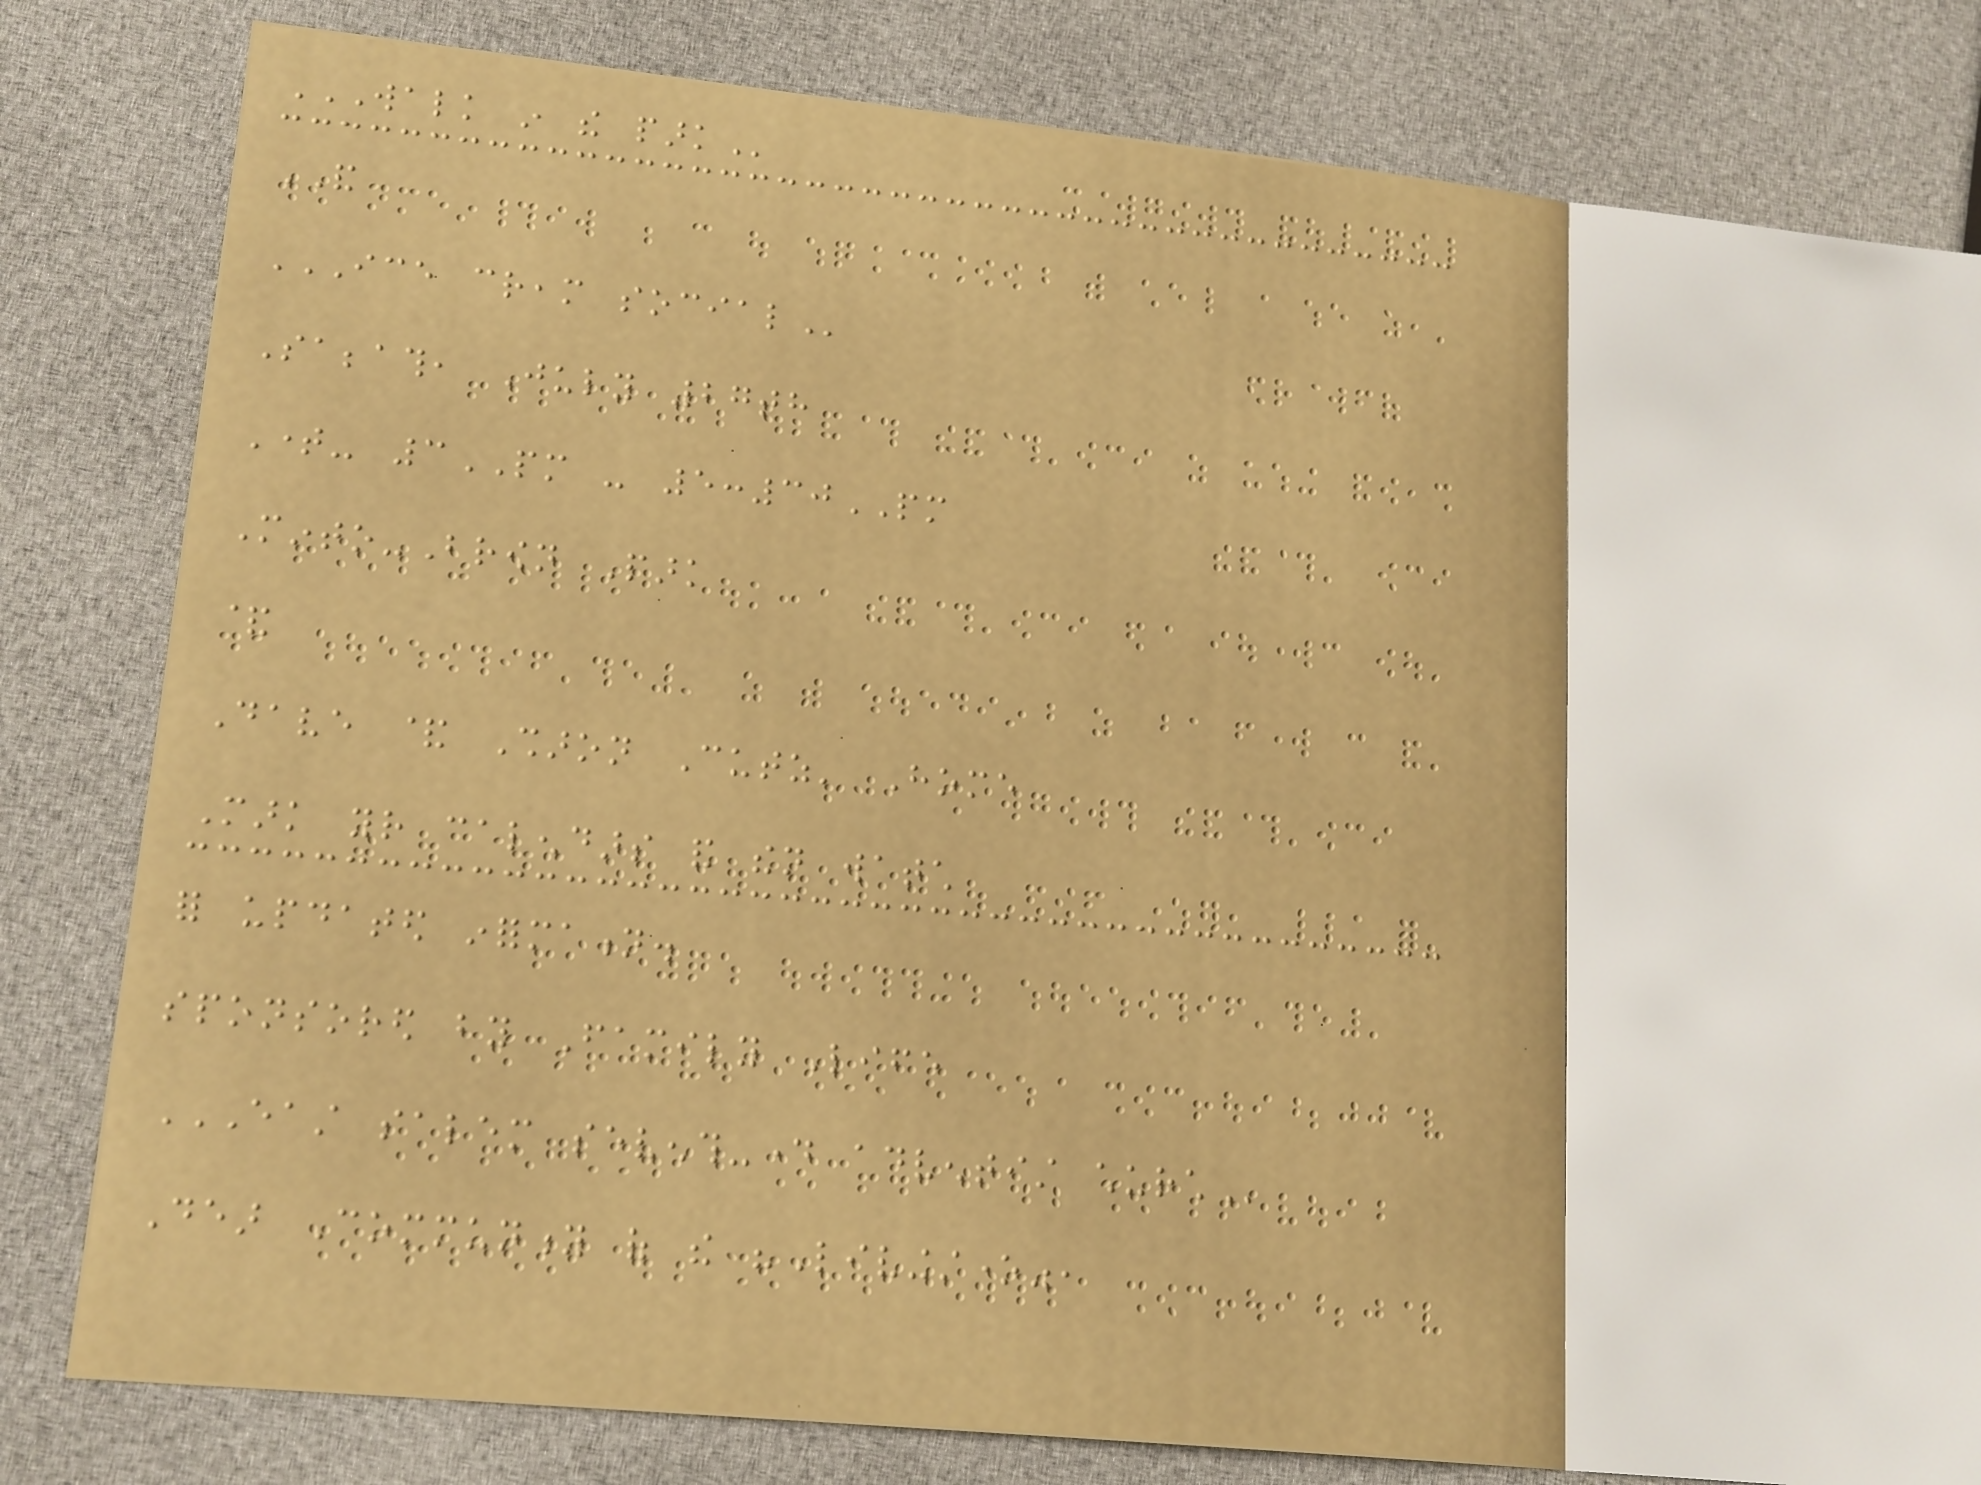WALK IN THE PARK
AND
ICE CREAM SOCIAL
Sabbath, July 27th
Time- 3PM - 5:30PM
Minto-Brown Park
&
Dave & Sharon Cutz' Home
Mark your calendars and then watch
for updated information.
sponsored by Family Life
EAST SALEM SEVENTH-DAY ADVENTIST CHURCH
Dear Community of the "Livingstone",
